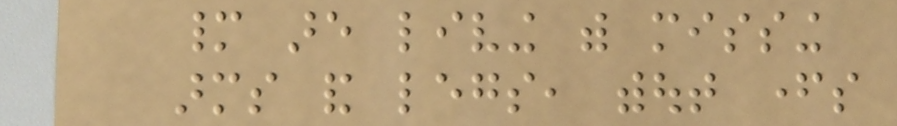many are living with missing
arms and legs, without fathers
